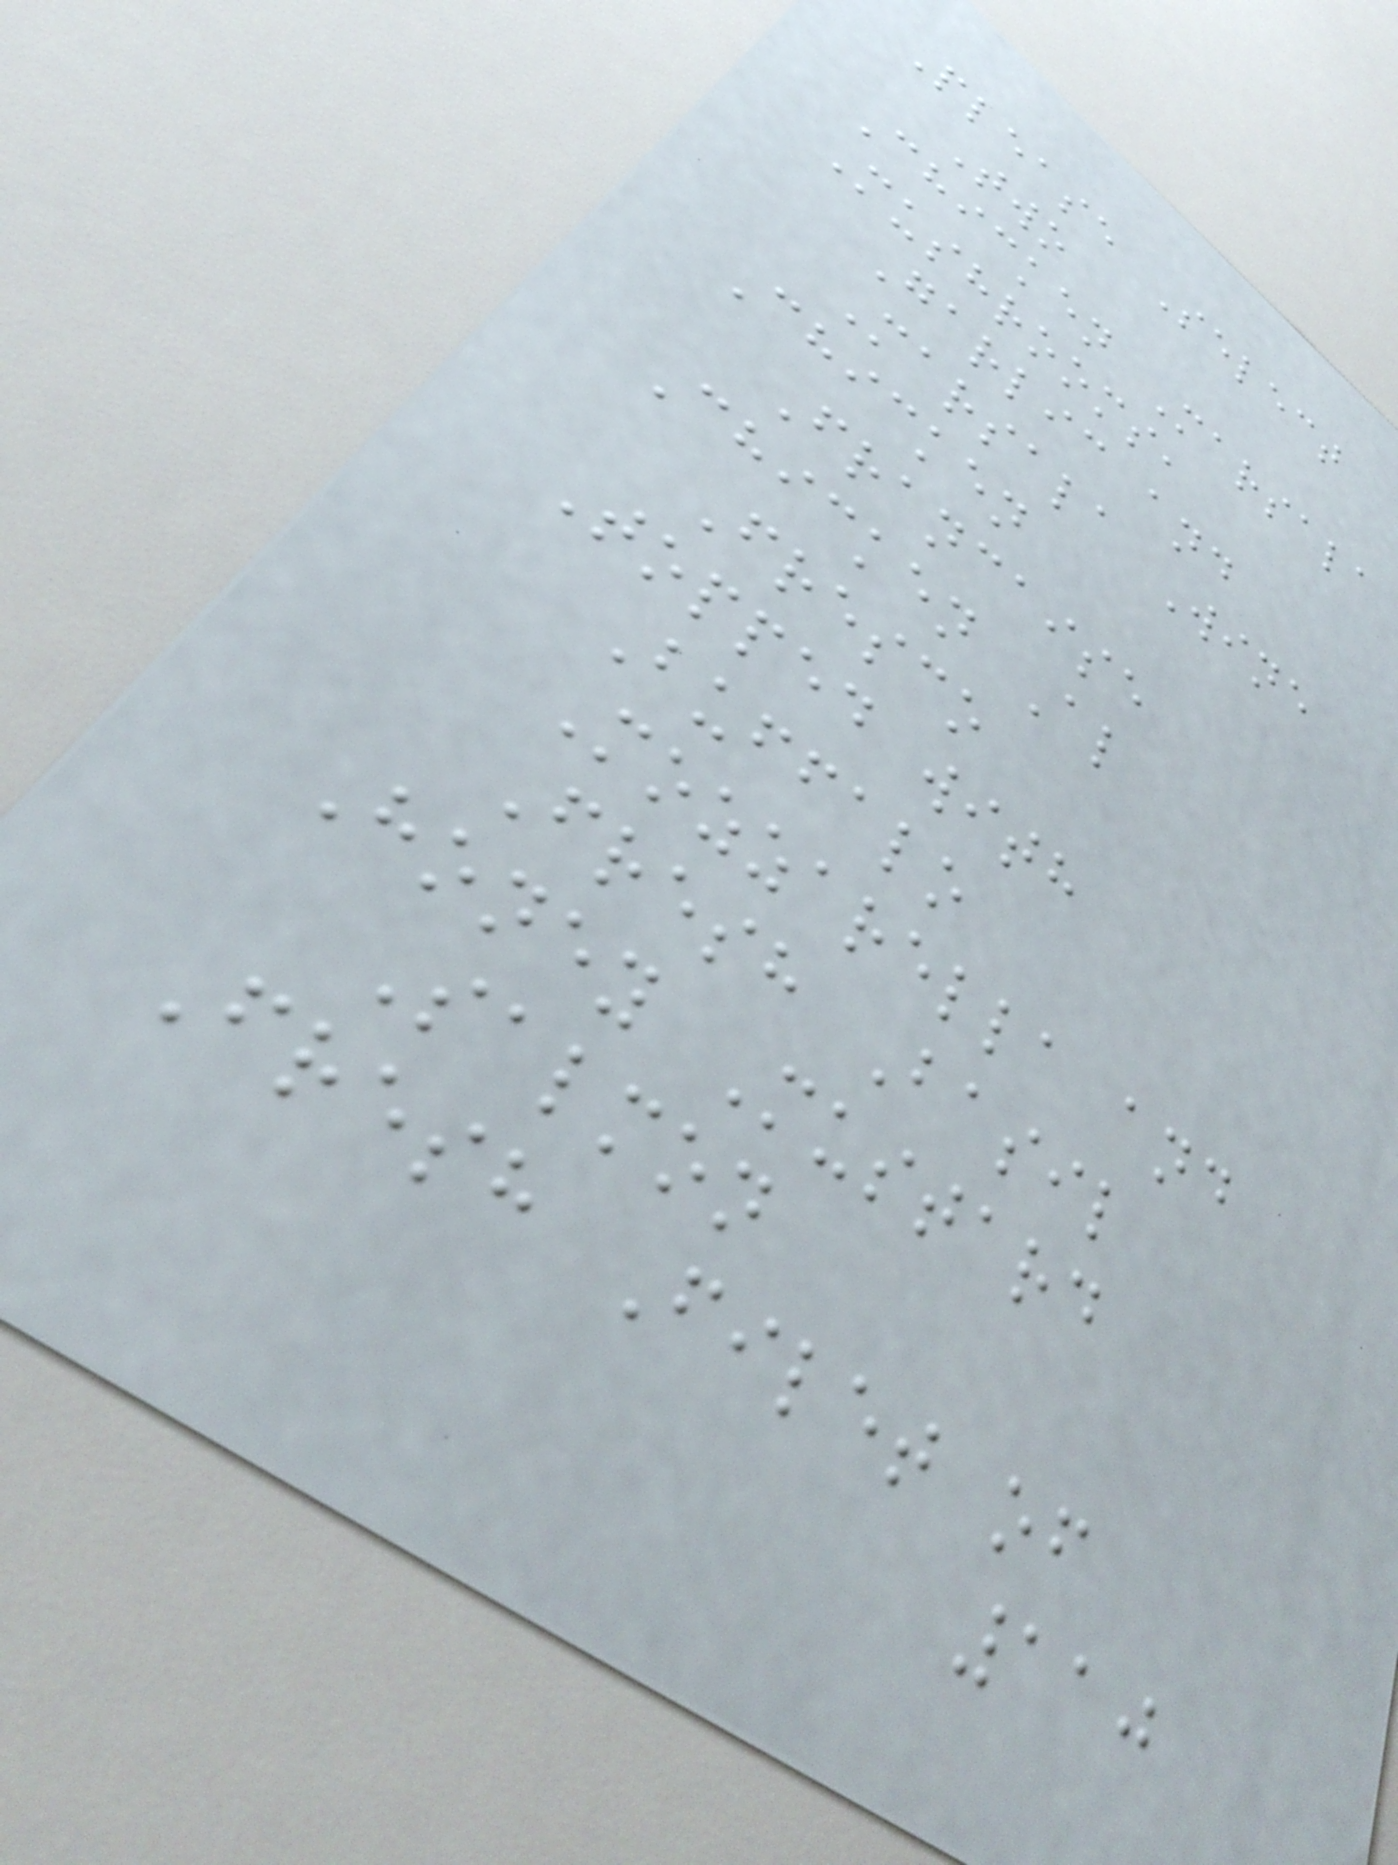Please Select
Two
Chicken Marsala
Mushrooms,
Garlic and
Marsala Wine
Chicken
Francaise
Chicken Al
Fresco
Topped with
Buffalo
Mozzarella and
Fresh Basil
Honey Mustard
Salmon
Fresh Filet of
110
